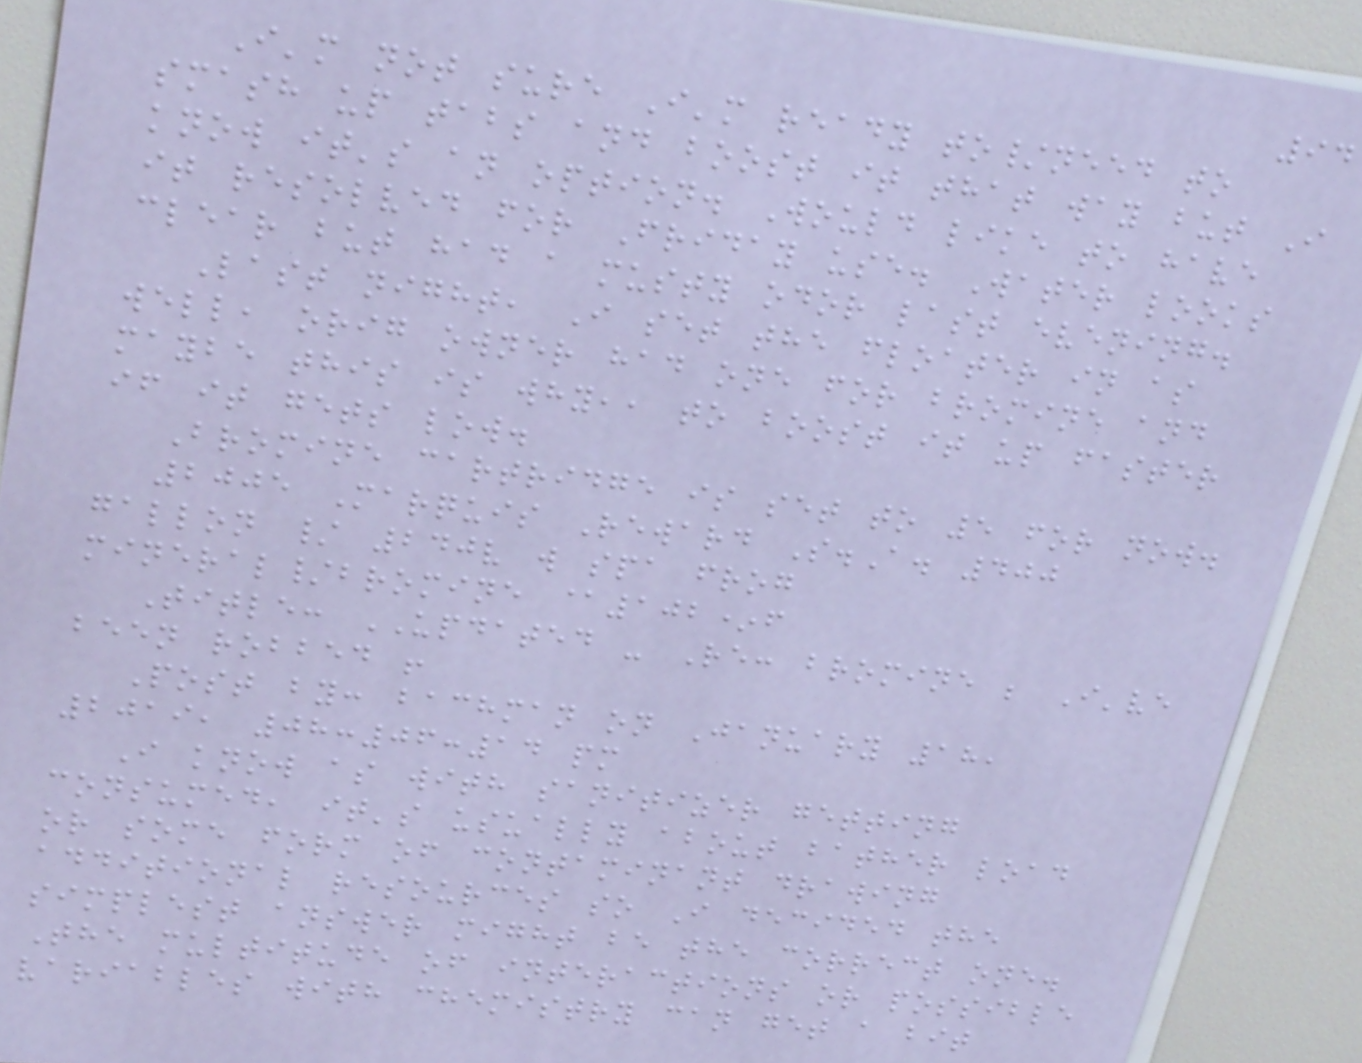94
I'm not sure I'm ready to/need to
smash up tabs and boost it that way but I
know it's an option. Would like to have
it resolved for Friday use. Water looks
clear but had a musty odor last evening.
Last night, I set the floater in as
well, orig owner had one for bromine and
maybe this is why,, to boost it up faster
if it gets low.
Bromine cartridge is set to 5 for now.
2005 Marquis Reward S.A. 400
gallon / 240v w spa frog
mineral/bromine @102*f
Title: UPDATED - Re: bromine ; I've
been robbed !
Post by: bachman on January 18,
2019, 08:06:14 pm
I know as with sanitizer getting
consumed, it's usually about bather load
or some form of contaminant drawing
additional resources so I decided the
simplest answer might be the correct one.
The multitude of interactions or possible
variables with chemistry can get a bit
